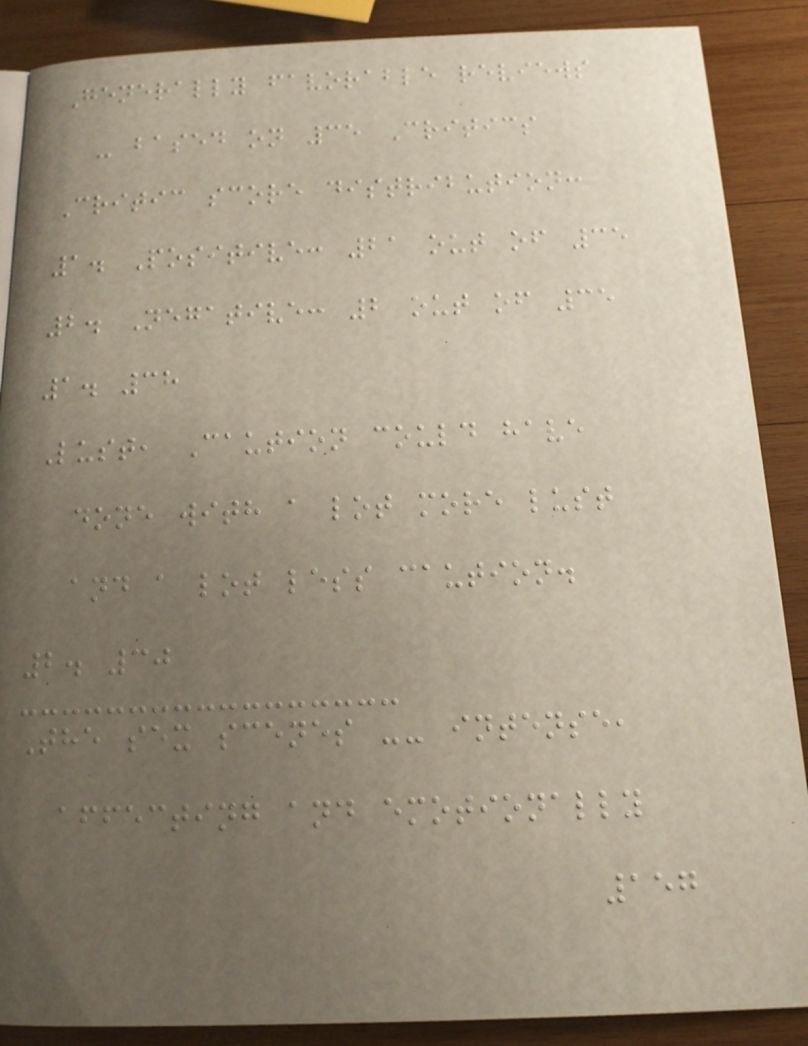Generally favorable reviews
- based on 35 Critics
Critic score distribution:
1. Positive: 21 out of 35
2. Negative: 2 out of 35
1. 38
Lust, Caution could have
done with a lot more lust
and a lot less caution.
2. 30
The sex scenes -- intense,
affecting and emotionally
157
